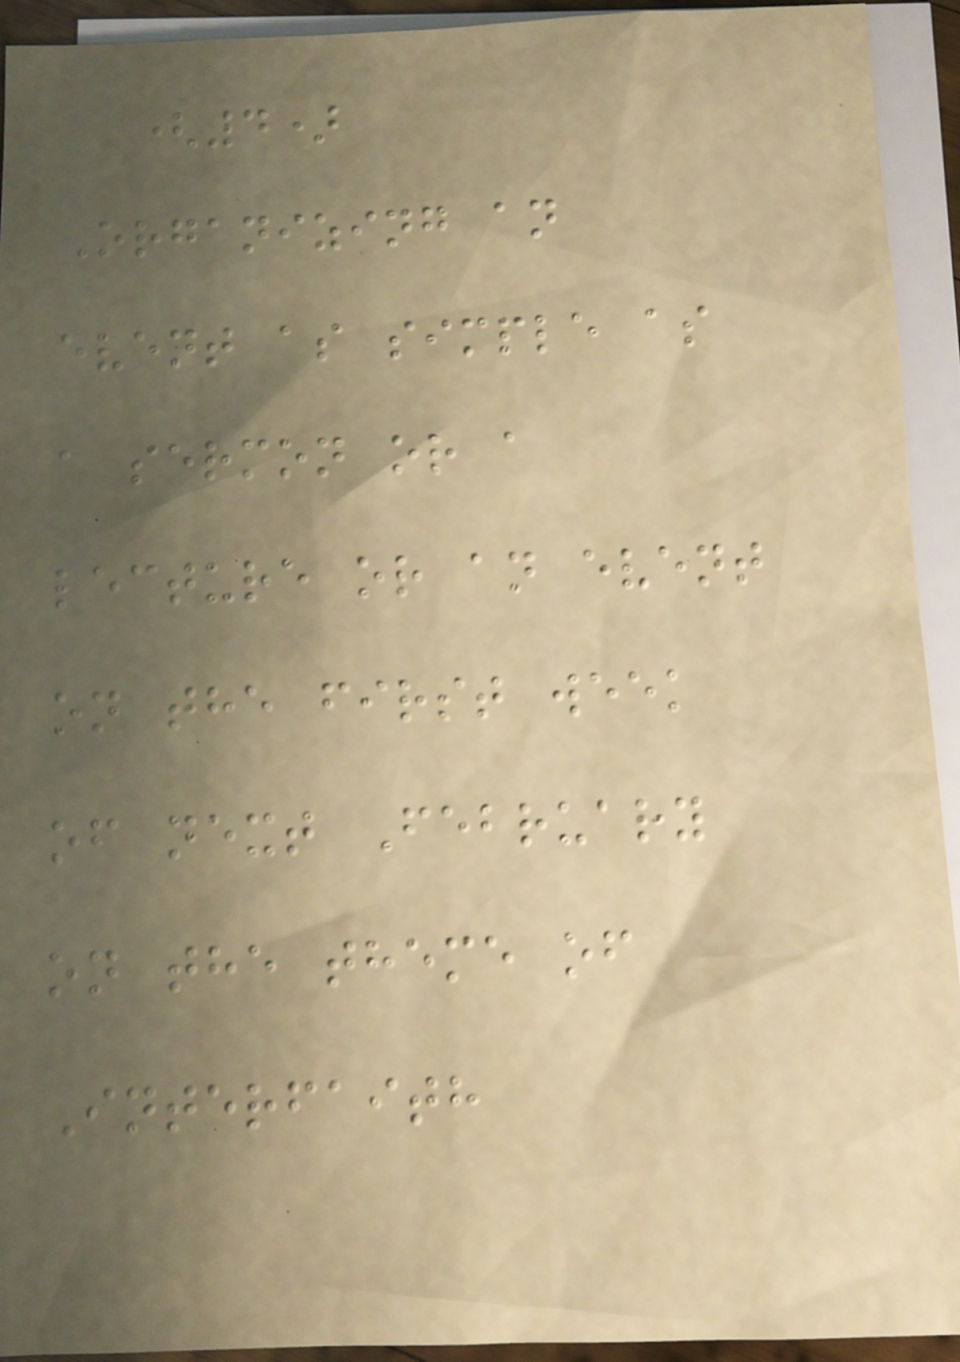(4)
Organizing an
event as simple as
a sermon or a
lecture or an event
on the first week
of next February
on the theme of
Interfaith
